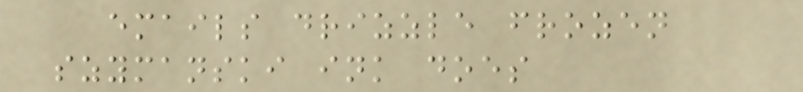emails drizzle frozen
szymanski ink does
